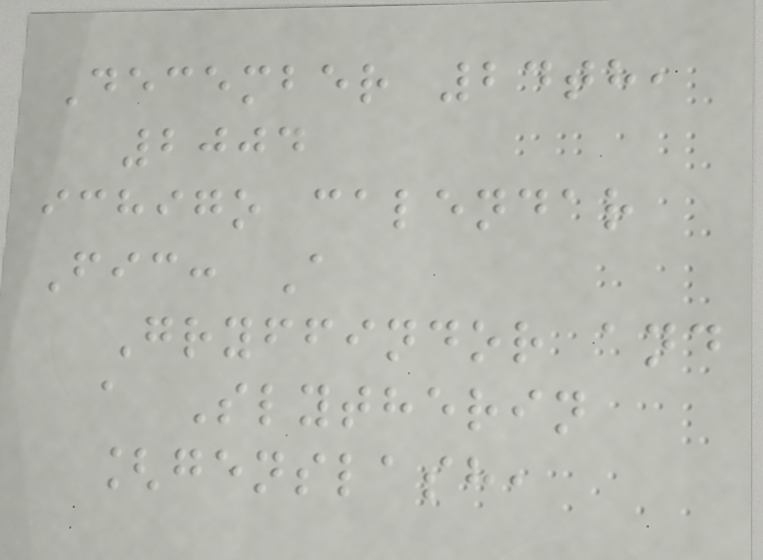December 24th,
2004
ichigo calendar
Fic: A
Gryffindor and
a Slytherin
[genslash,
